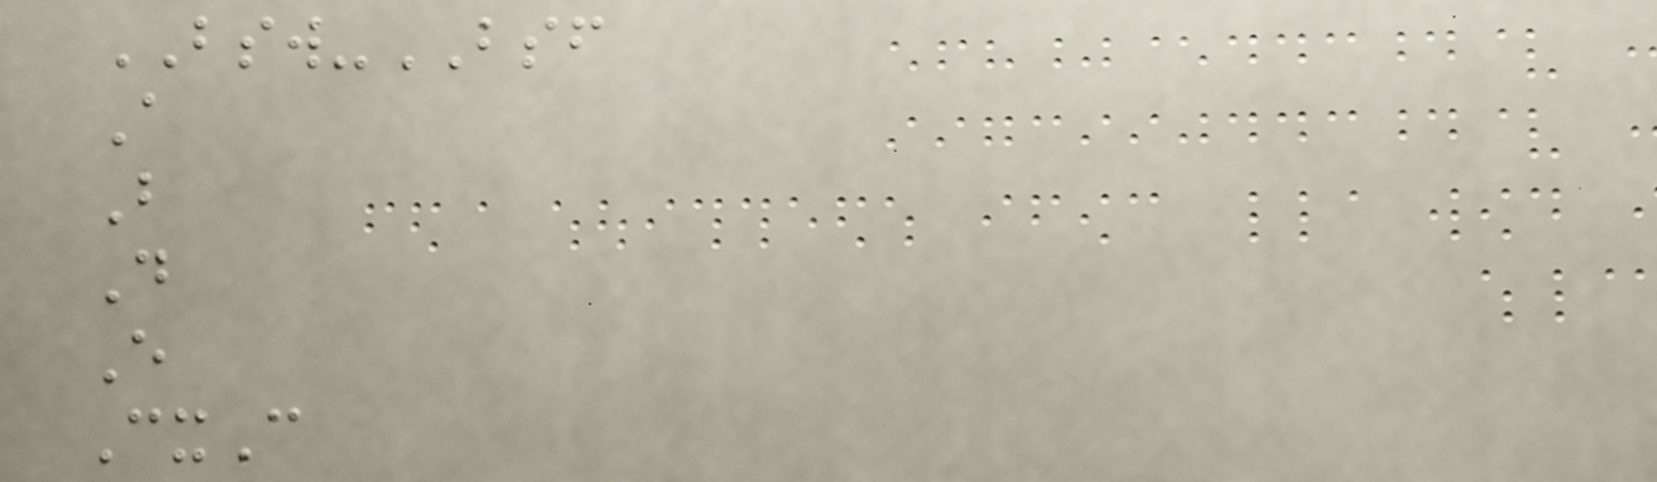BSW-BSF
A
B
D
E
CxC
